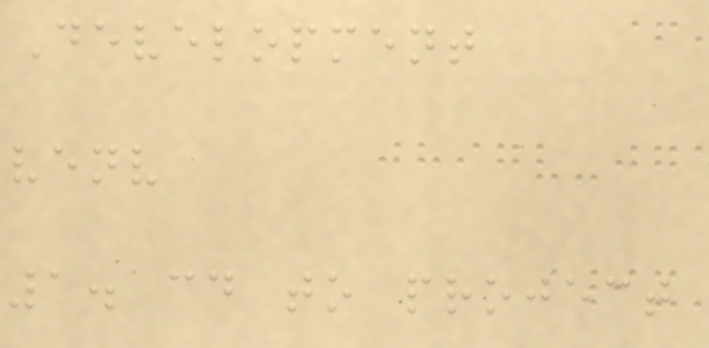Development
venv
1. cd to project
